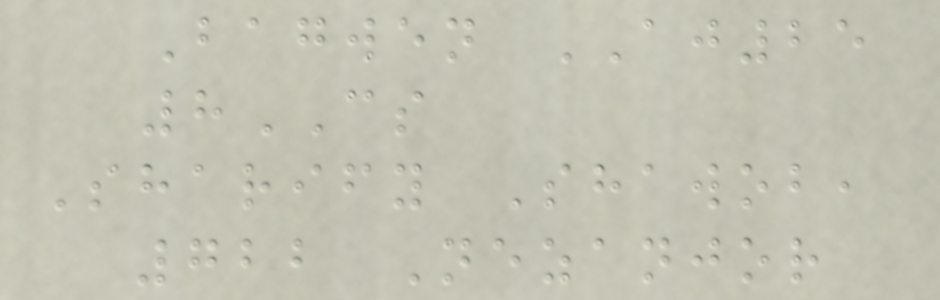Bagwen AJ25
8CS
Sharify Shawob,
722 Nezanjor
